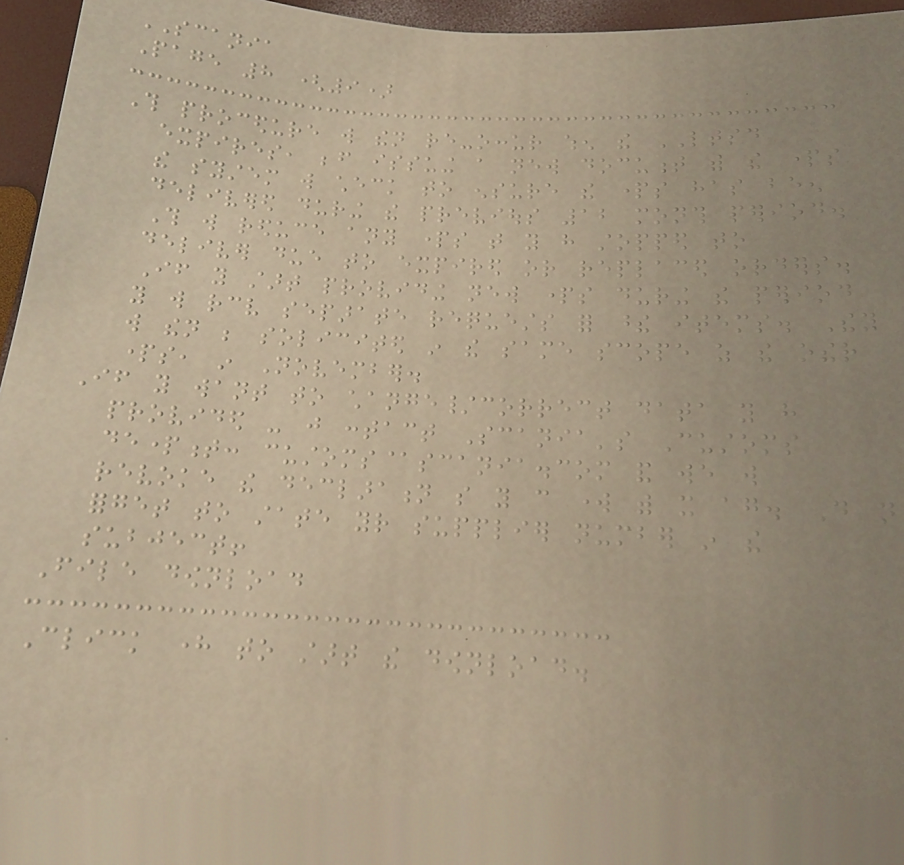SCANIA
Page 8 (9)
This procedure will then re-occur when the LTSD
expires, before issuing a new document with the parts
the system will check to ensure the parts has been
delivered during the previous 12 month period.
This will reduce any parts that you have stopped to
deliver due to expired or replaced orders.
If you start providing new parts during the period
you will receive separate requests for these items. They
will then be solicited in the same scope as the other
parts, in November.
If you want to change/correct data you have
provided - just contact Scania's Customs
department: customs@scania.com and we will
revoke the declaration so you can work with it again. Do not
forget to state your supplier number in the
subject!
File download
Click here to start the download.
